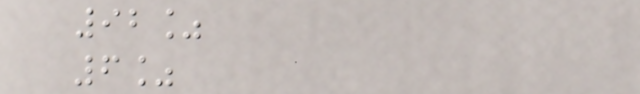92%
6%
